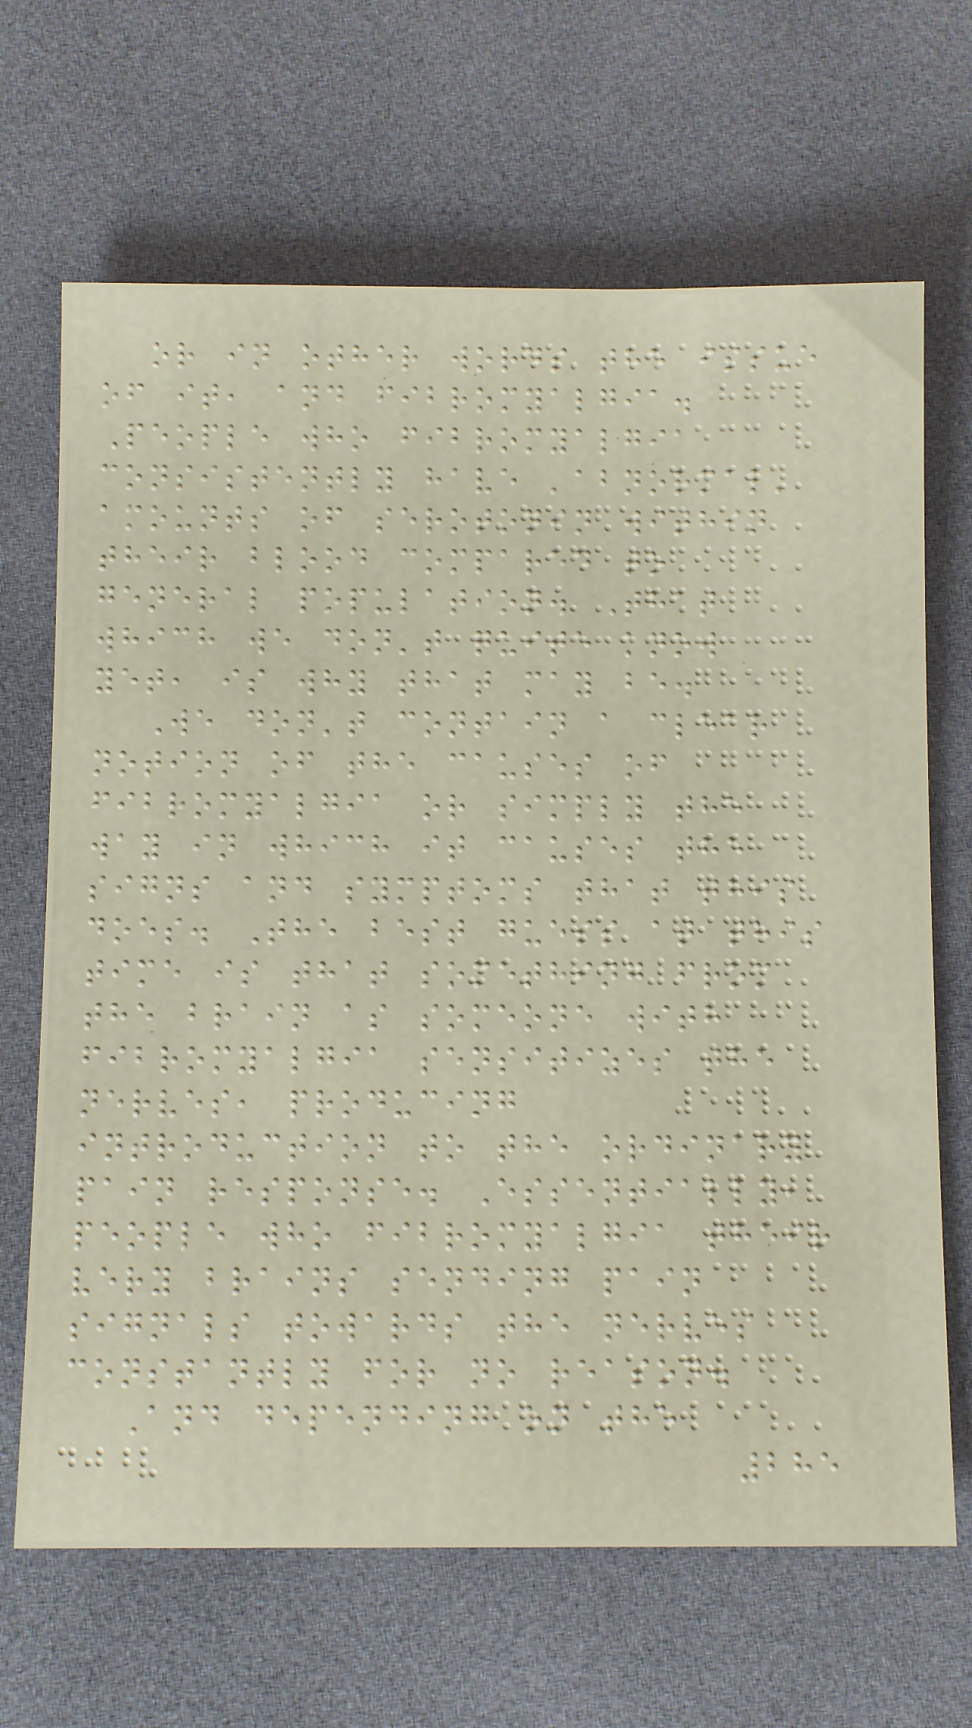or in other words the issue
of it, and fibromyalgia.
People who fibromyalgia
consistently have 'abnormal'
amounts of serotonin within
their blood compared to
general population. That
which we don't quite know
yet, is why that may be.
We don't contain a clear
notion of the causes of
fibromyalgia or simply the
way in which it causes the
signs and symptoms that this
does. The best guess at this
time is that something from
the brain as someone with
fibromyalgia sensitizes the
nerves, producing
introduction to the ordinary
pain response. Essentially,
people who fibromyalgia their
very brains sending pain
signals towards the nerves
constantly for no reason.
And depending on the
285
